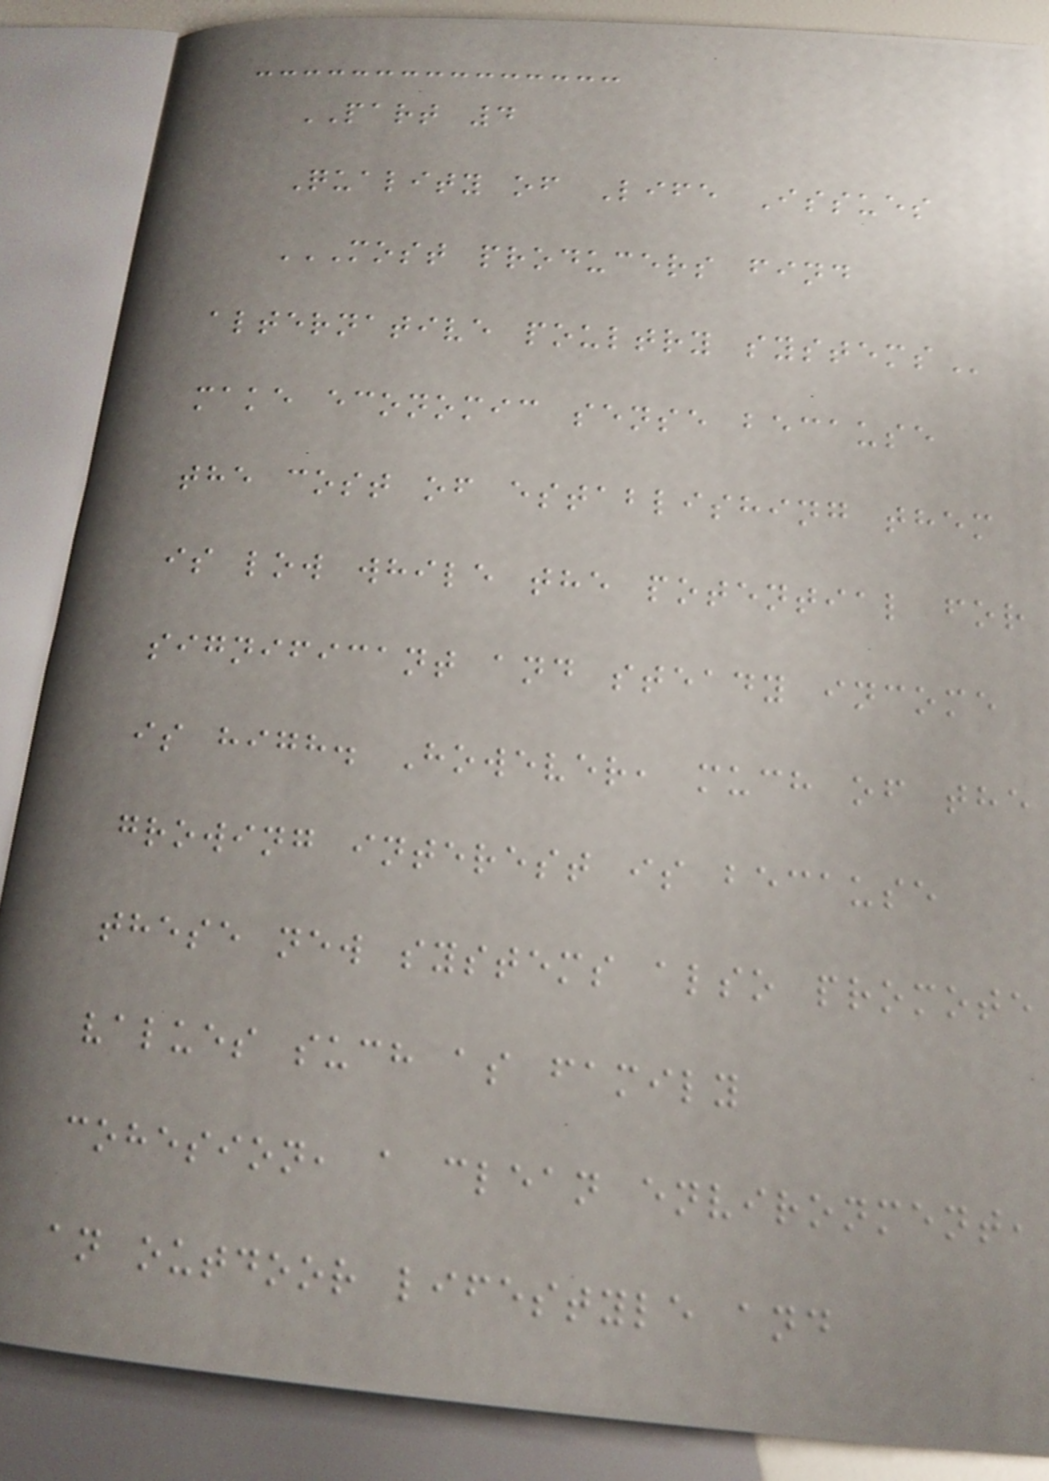PART 4
Quality of Life Issues
MOST PRODUCERS FIND
ALTERNATIVE POULTRY SYSTEMS
make economic sense because
the cost of establishing them
is low while the potential for
significant and steady income
is high. However, much of the
growing interest is because
these new systems also promote
values such as family
cohesion, a clean environment,
an outdoor lifestyle and
